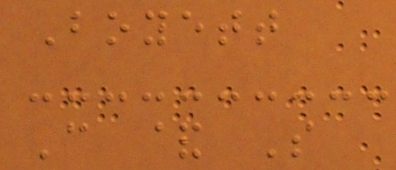Boyett
C & S
